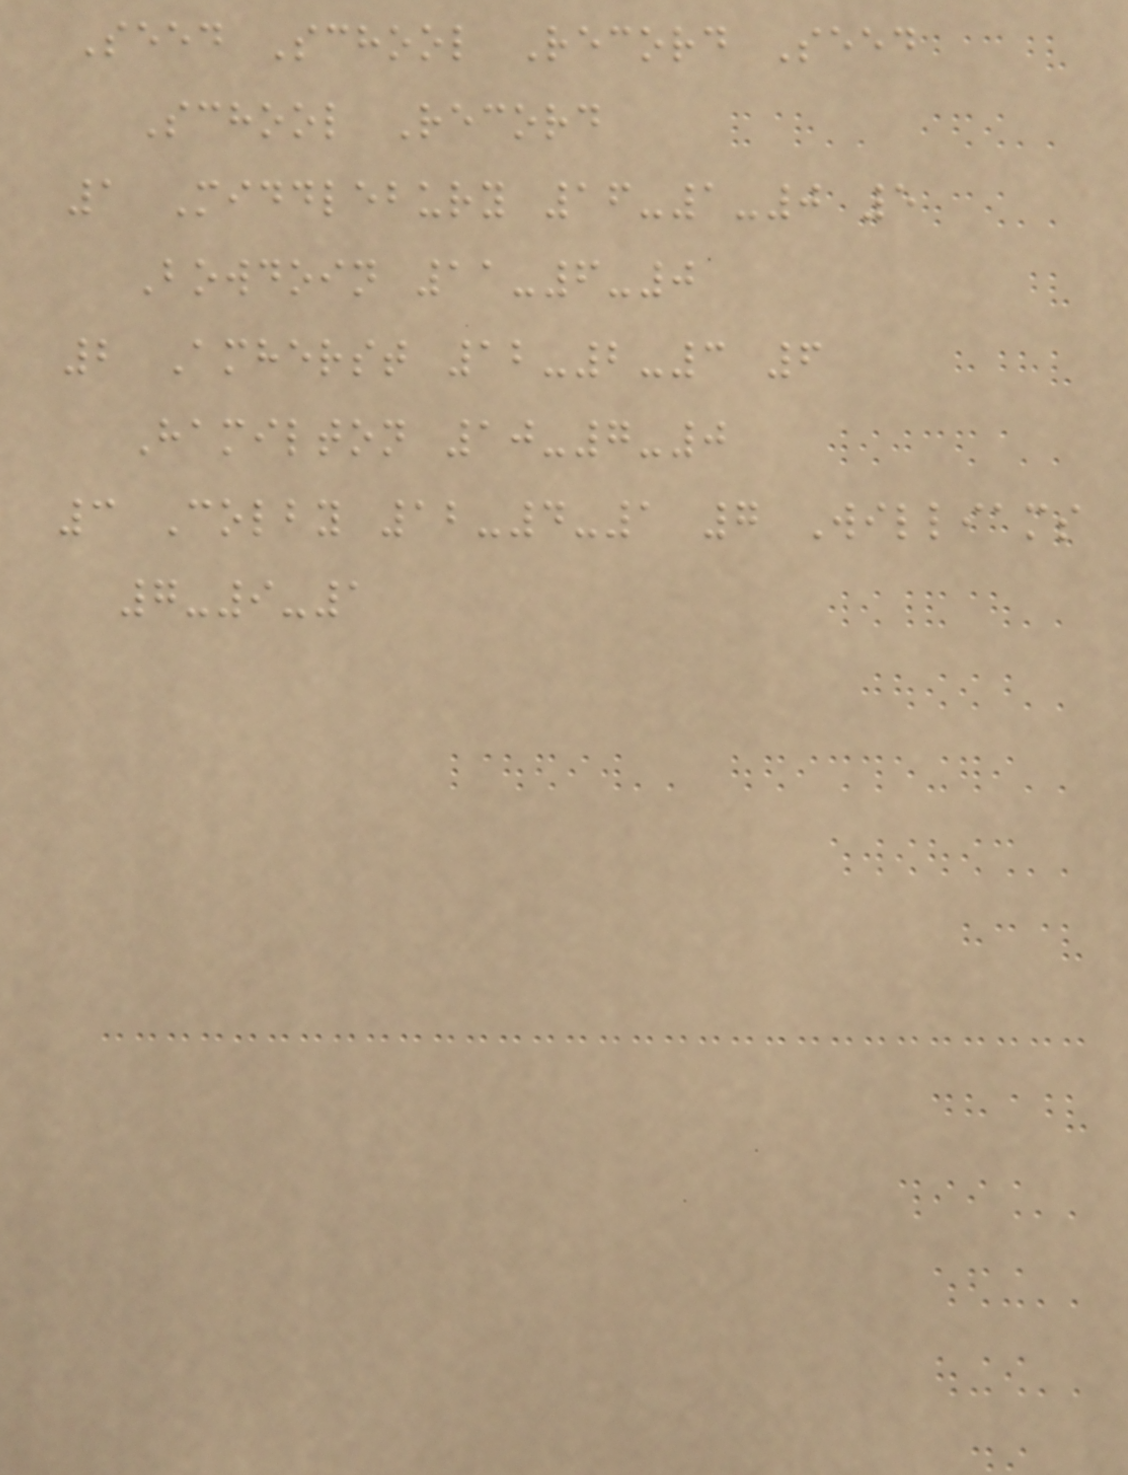Seed School Record Seed
School Record
1 Middlebury 16-1-0 5
Bowdoin 11-6-0
2 Amherst 12-2-3 6
Hamilton 10-7-0
3 Colby 12-4-1 7 Williams
7-9-1
